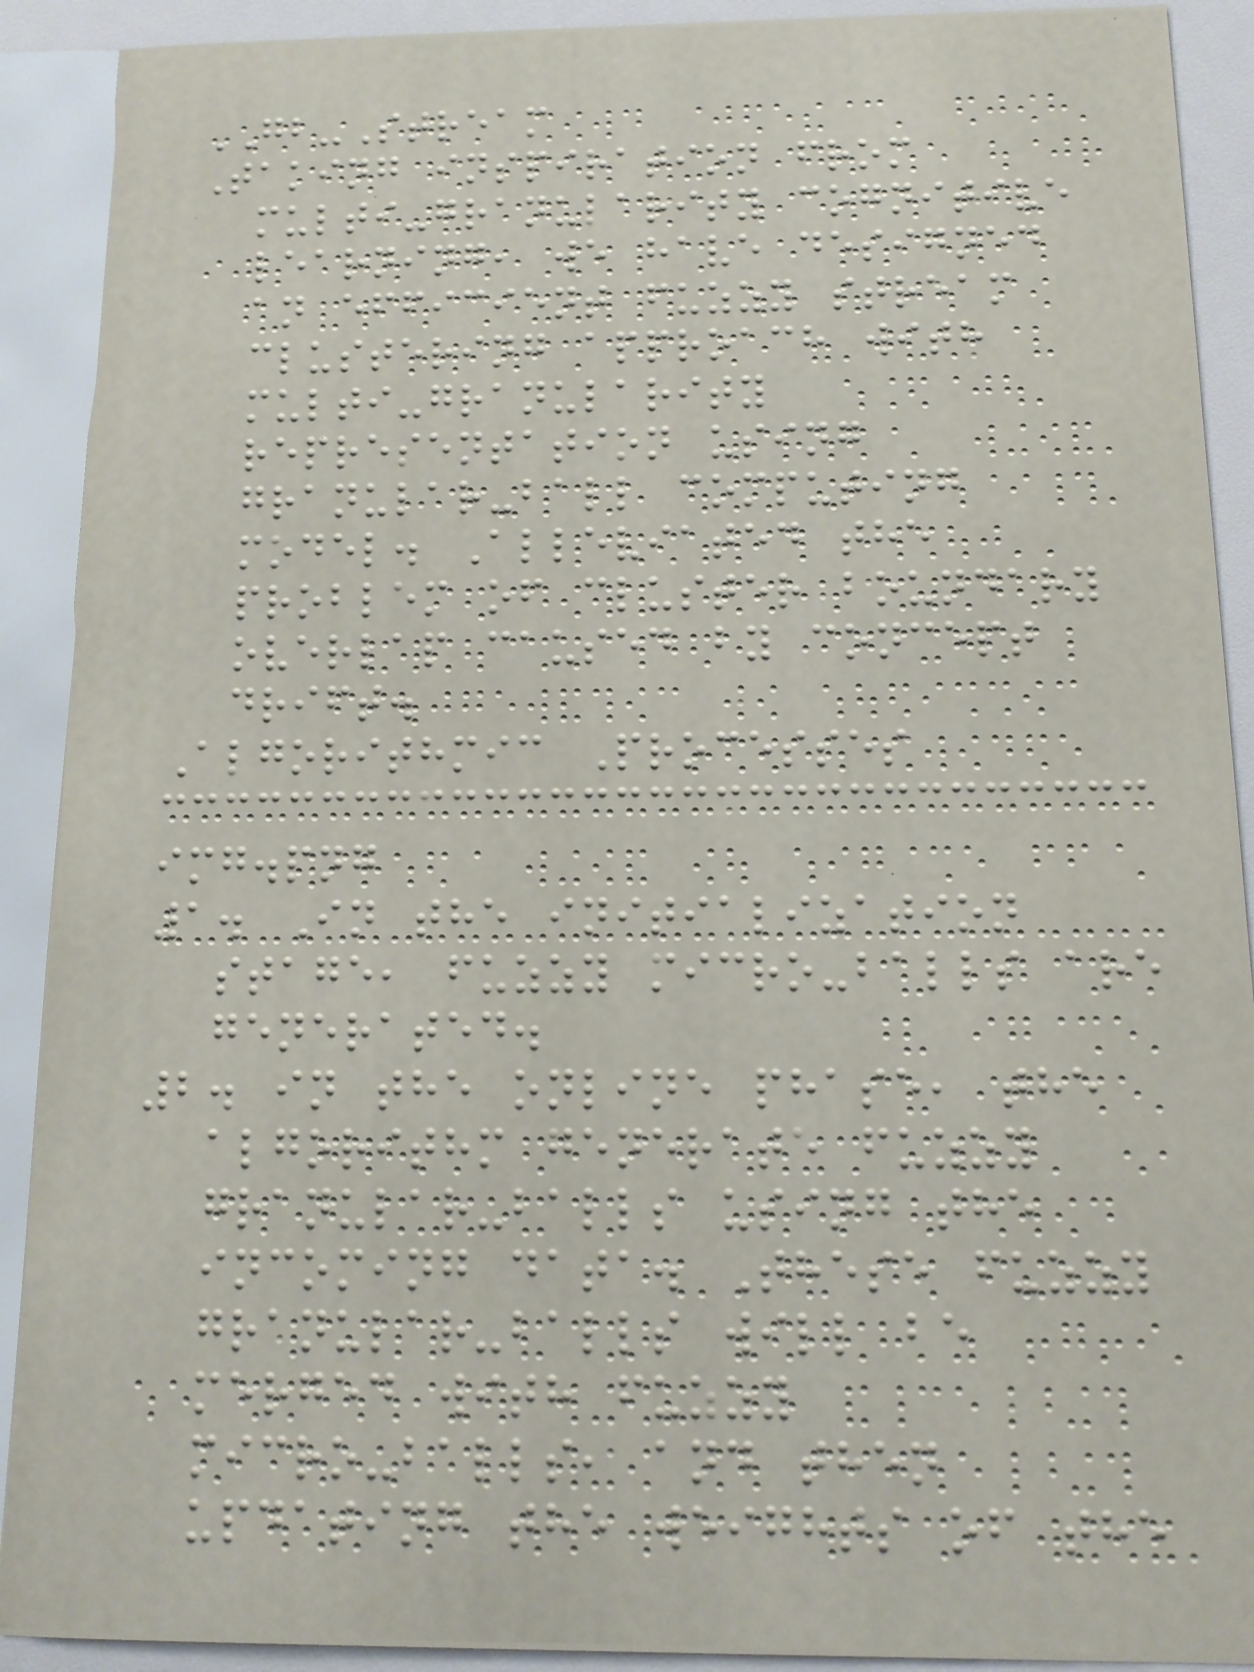GB-Stream
Taking inspiration from
multi-granularity cognitive
learning, we have designed
an efficient fuzzy stream
clustering approach with
multi-granularity
representation using
granular-ball computing
model. Alleviated the
problem of cluster boundary
overlap caused by concept
drift.
Algorithmic Processes
img.png
1. In the initialization
stage, fuzzy micro-balls are
generated.
2. in the online phase, the
algorithm generate fuzzy
granular-balls using the
incoming data. These fuzzy
granular-balls will be
merged with fuzzy
micro-balls, and then
updating the weights of the
